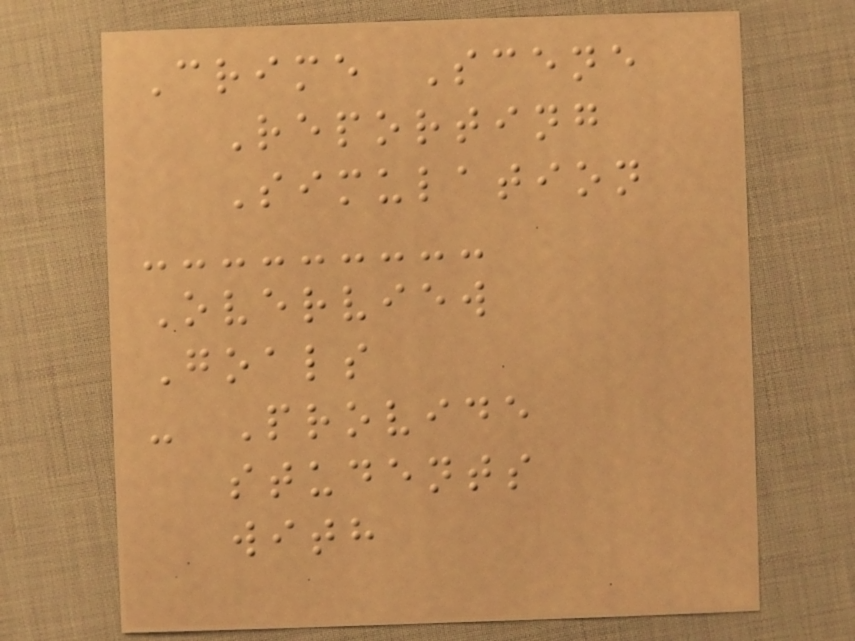Crime Scene
Reporting
Simulation
Overview
Goals
- Provide
students
with
